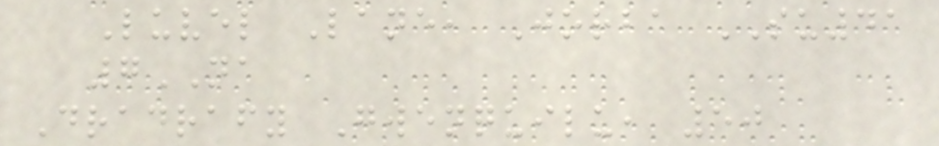Luvel Lane, Jorba SU41
7NA
Dradrafy Gwenquilu, 50
